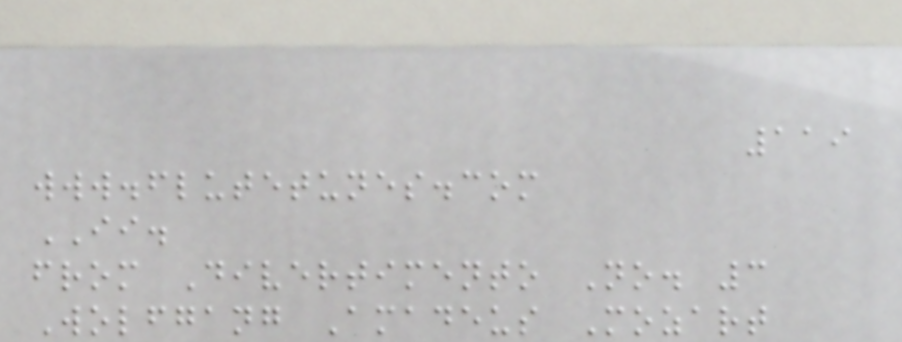119
www.flutetunes.com
II.
from Divertimento No. 3
Wolfgang Amadeus Mozart
